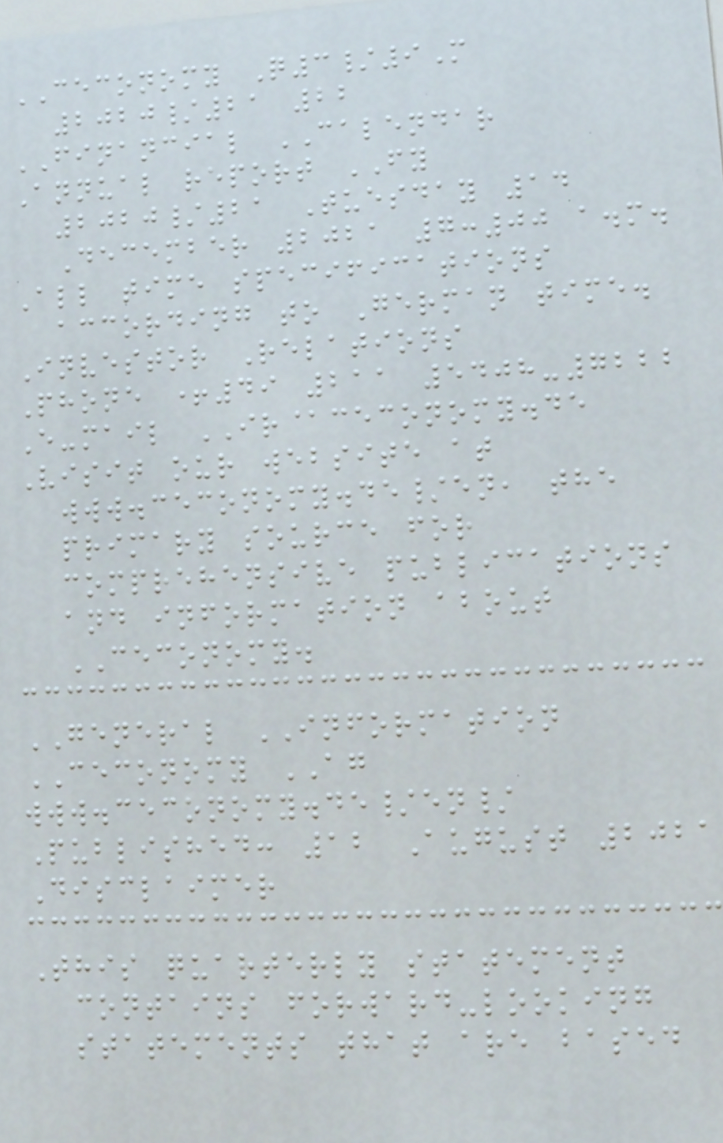CECONOMY Q3/9M
2020/21 22
FINANCIAL CALENDAR
Annual report FY
2020/21 Tuesday 14
December 2021 7:00 a.m.
All time specifications
according to German time.
Investor Relations
Phone +49 211 5408-7222
E-mail IR@ceconomy.de
Visit our website at
www.ceconomy.de/en, the
primary source for
comprehensive publications
and information about
CECONOMY.
GENERAL INFORMATION
CECONOMY AG
www.ceconomy.de/en/
Published: 12 August 2021
Disclaimer
This quarterly statement
contains forward-looking
statements that are based
